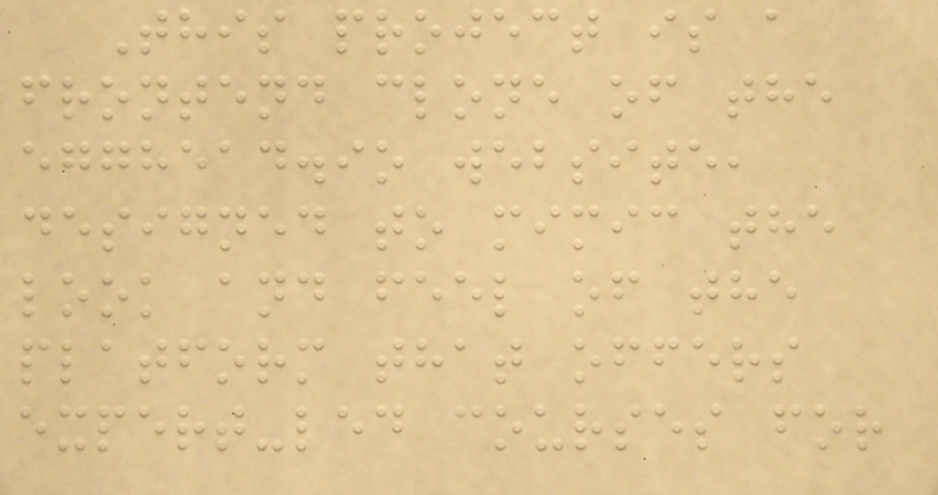This project is a
frontend clone of the
egghead.io website,
designed to mimic the
look and feel of the
platform that offers
expert-led courses for
